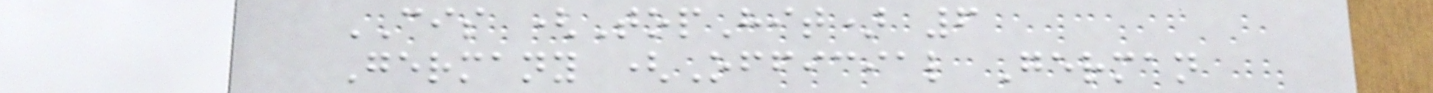CIS (TopHit) 6
Germany (Official German
